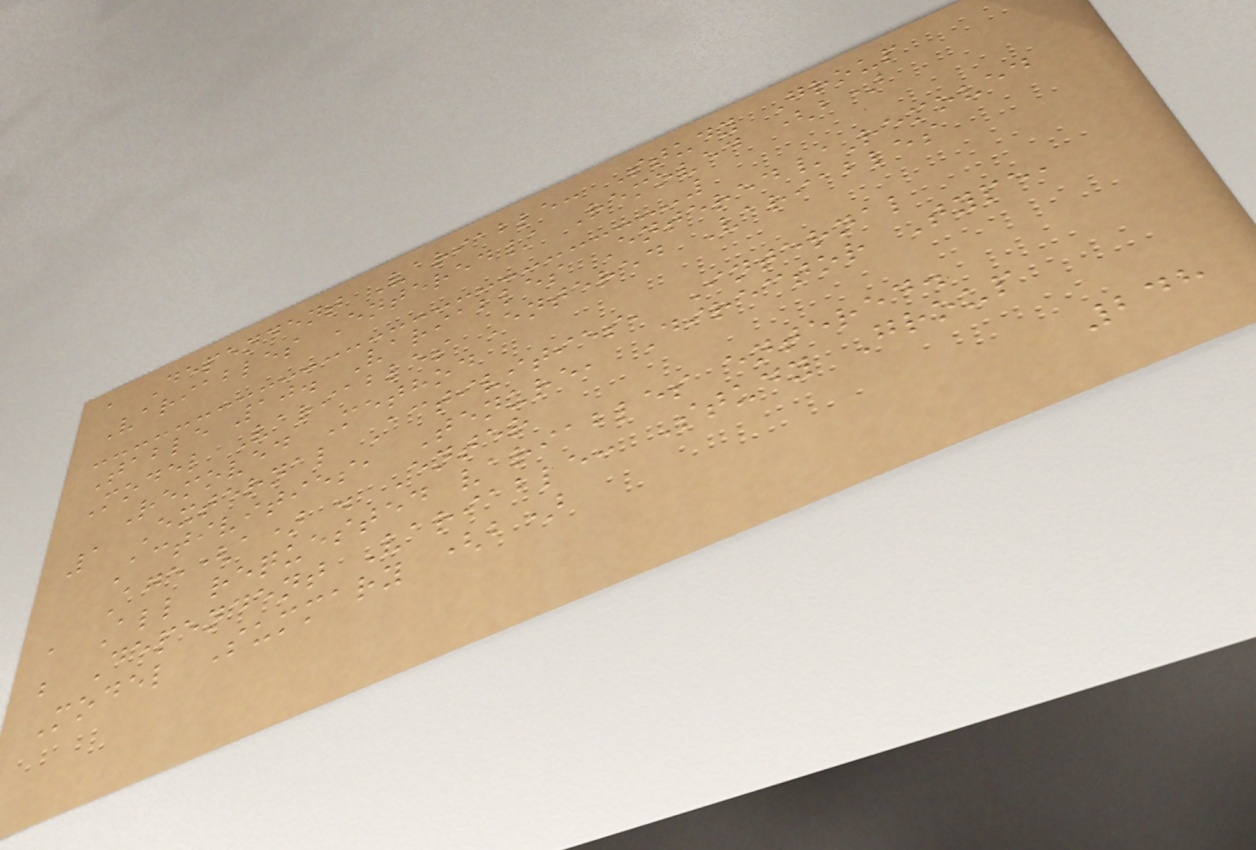a Dependent Variable: Study Group
Variables Entered/ Removed (b)
Table 10. Variables Entered/Removed
Model Variables Entered Variables
Removed Method
1 External Activities, Internal
Activities, Tenure, Director Type,
Age(a) . Enter
a All requested variables entered.
b Dependent Variable: Study Group
Model Summary (b)
248
